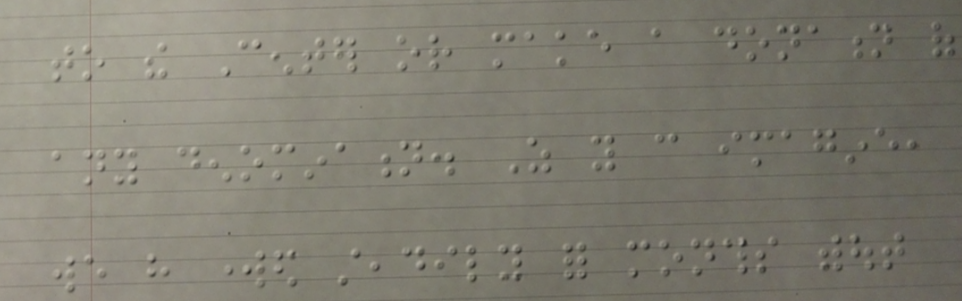to the Center or make a donation of
any denomination. As you can imagine,
we have worked steadily for months without
